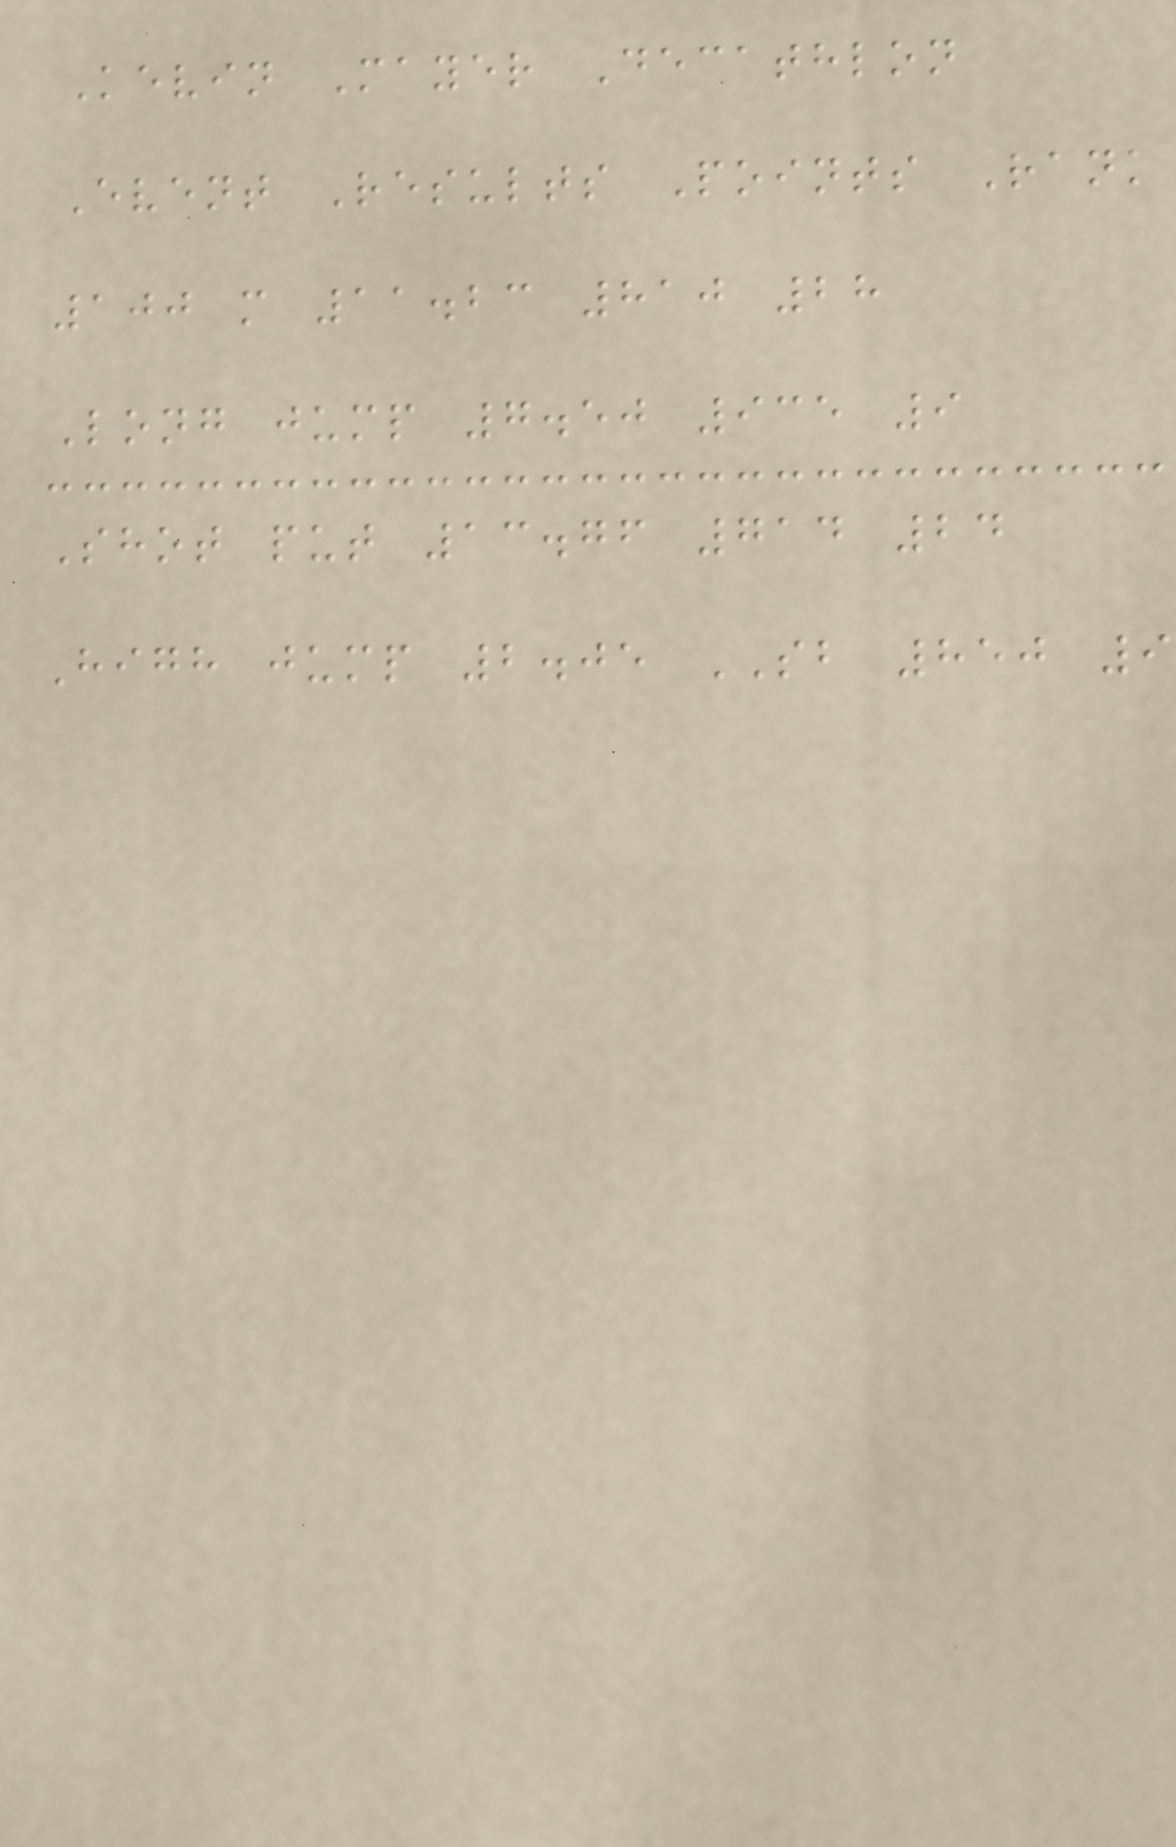Kevin Mayer Decathlon
Event Results Points Rank
100 m 11.23 810 28
Long jump 7.50 935 9
Shot put 13.76 714 24
High jump 2.05 SB 850 9
